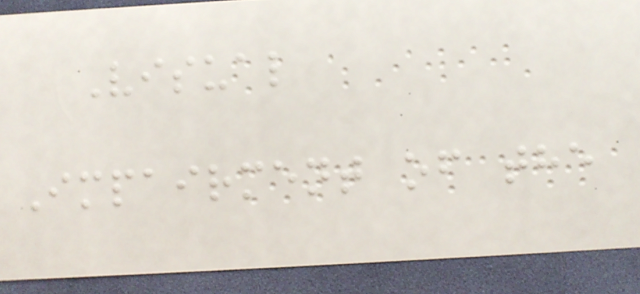Visual
Impairment of the
